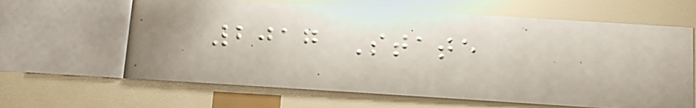2017 State
